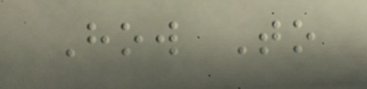How To
